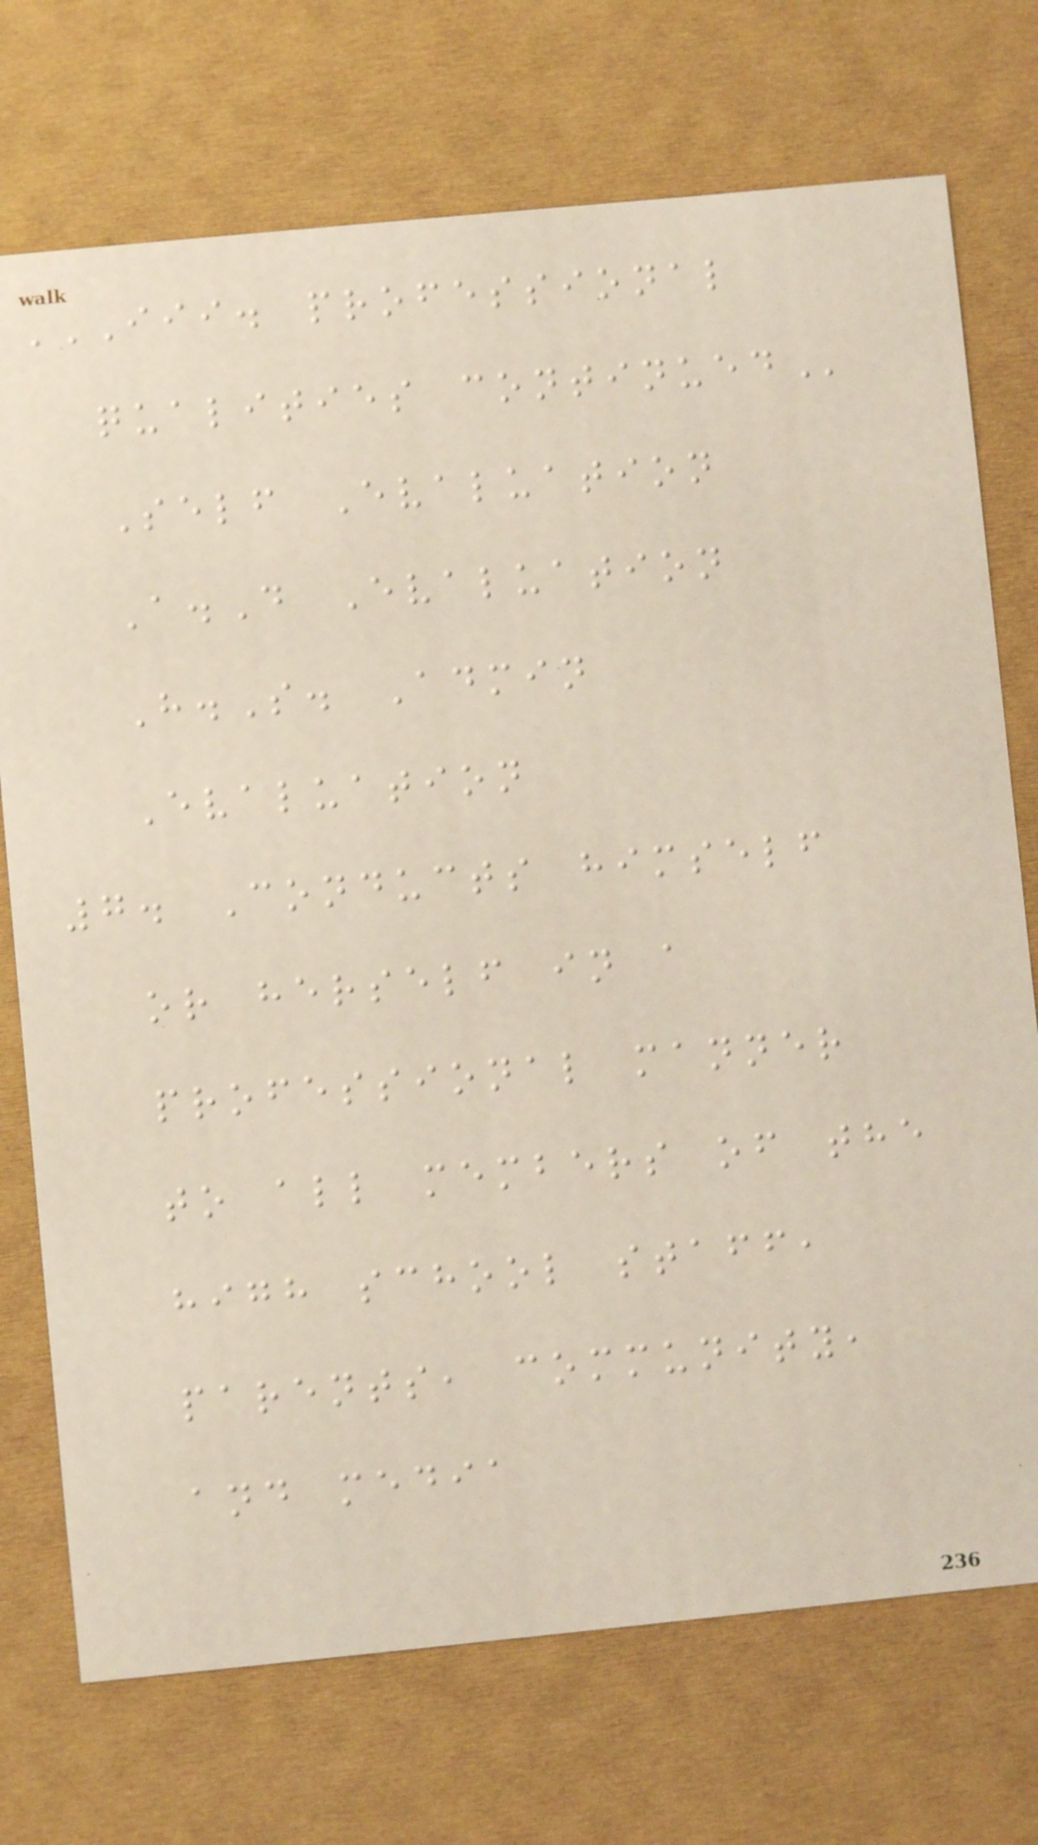III. PROFESSIONAL
QUALITIES CONTINUED
Self Evaluation
A.D Evaluation
H.S. Admin
Evaluation
7. Conducts himself
or herself in a
professional manner
to all members of the
high school staff,
parents, community,
and media
